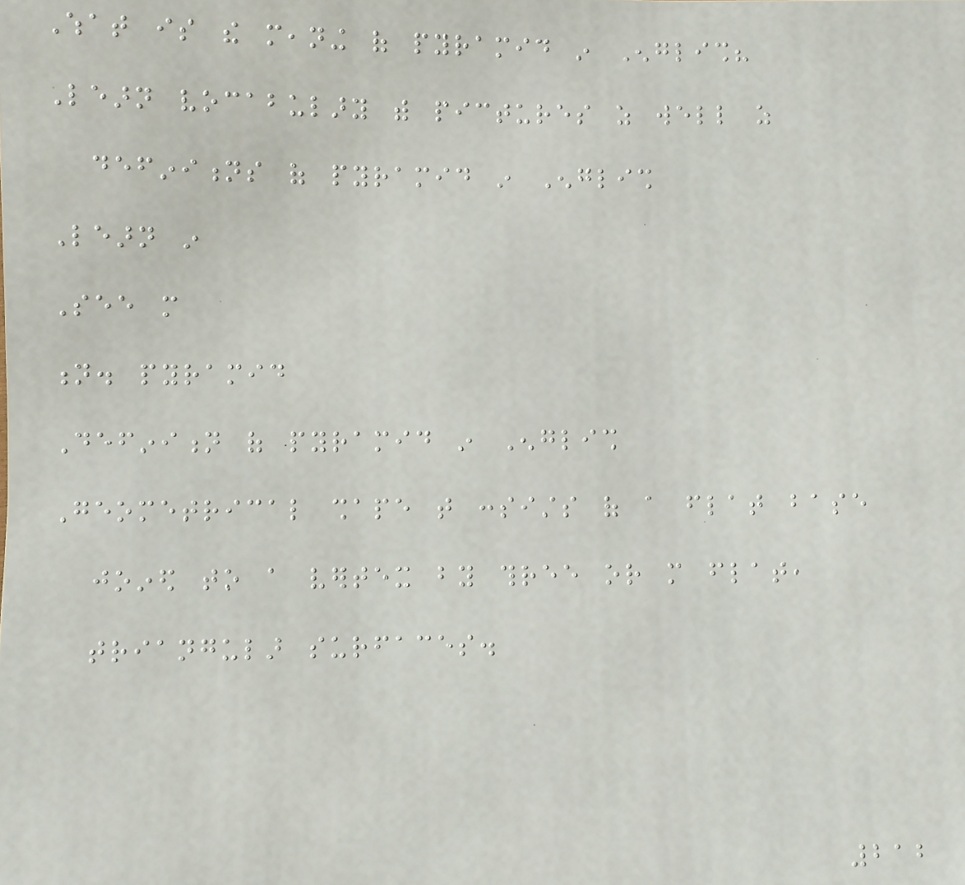What is the meaning of pyramid in English?
Learn vocabulary with pictures as well as
definitions of pyramid in English
Learn in
See more
n. pyramid
Definition of pyramid in English
Geometrical shape that consists of a flat base
joined to a vertex by three or more flat,
triangular surfaces.
212
